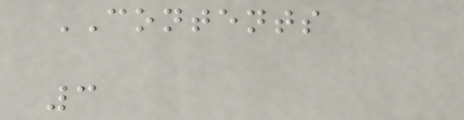CONTENTS
3
